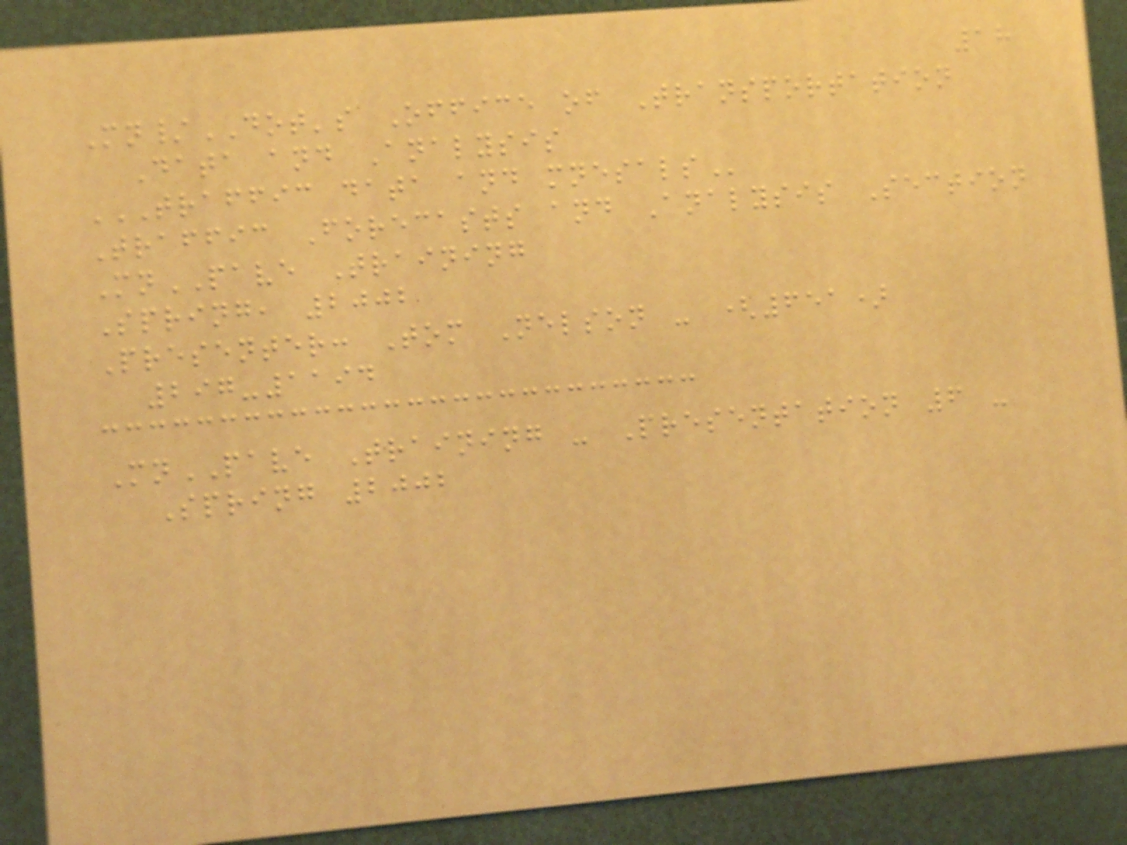18
Mn/DOT's Office of Transportation
Data and Analysis
TRAFFIC DATA AND MNESALS
Traffic Forecasts and Analysis Section
MnPAVE Training
Spring, 2002
Presenter: Tom Nelson - (651)
297-1194
MnPAVE Training - Presentation 6 -
Spring 2002
